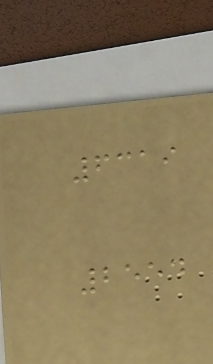6319
2554
